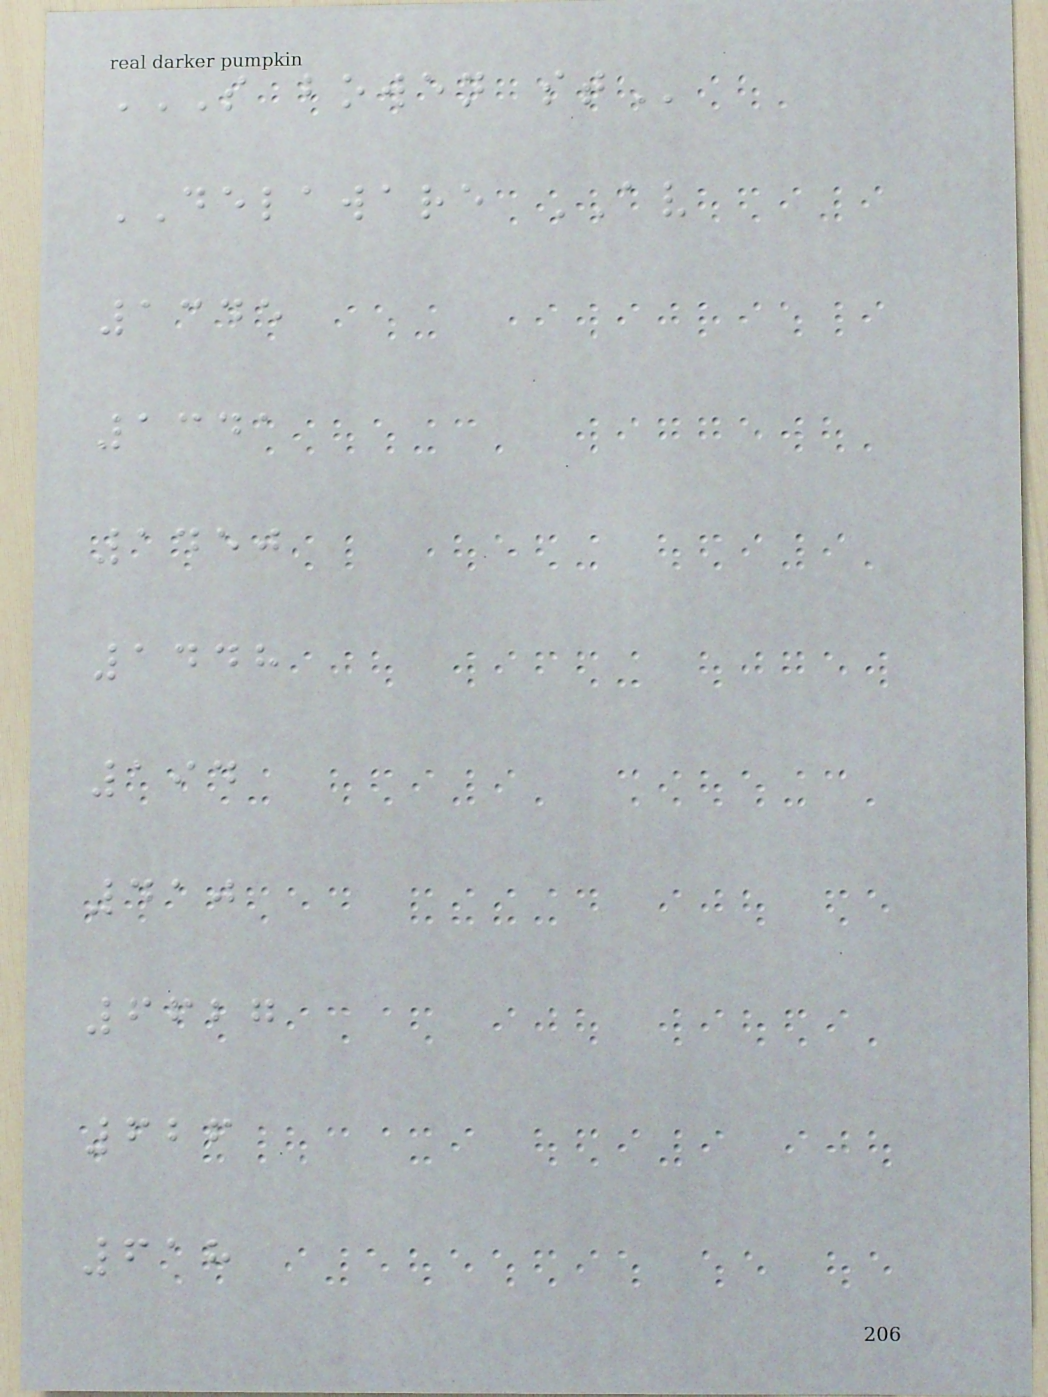S BOWEN ST
DELAWARE AV
1345
1341
1450
1448
194
410
6627
626
618
